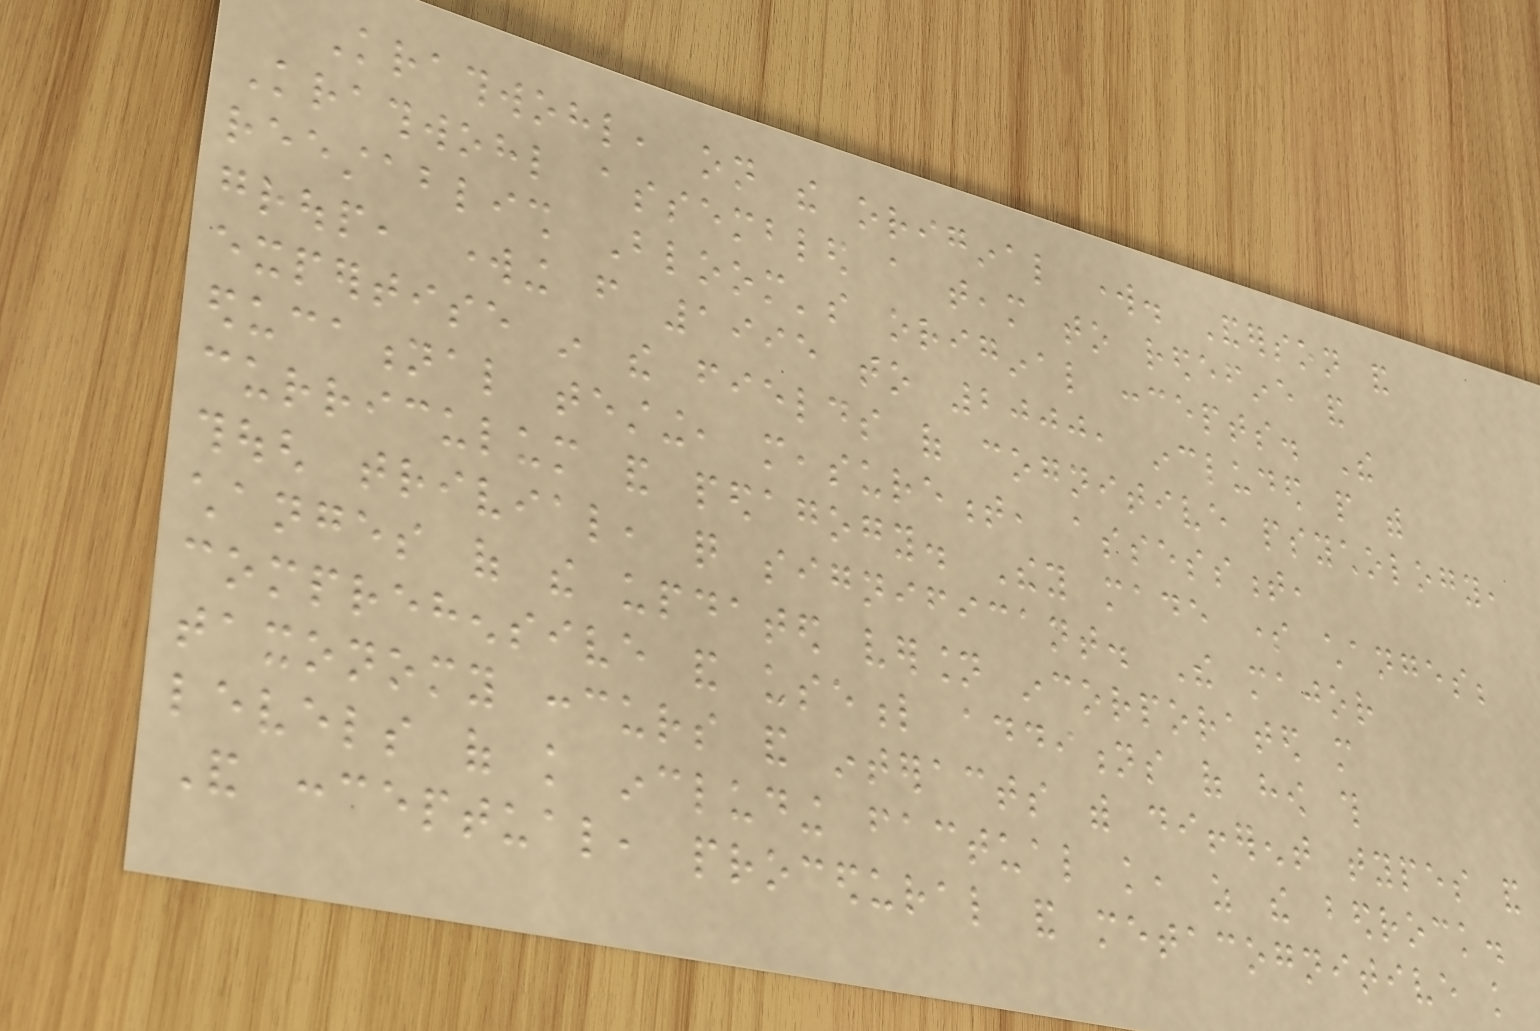Krathwohl, on the original work. Anderson and
Krathwohl assembled a team to redefine and
reestablish Bloom's original concepts. The
group, working from 1995 to 2000, included people with
expertise in the fields of cognitive psychology,
educational testing, measurement, assessment,
curriculum and pedagogy. They made some changes;
though trivial, quite significant. The major
changes of the updated version incorporated more
comprehensive and useful additions of how this
taxonomy concurs and interacts with different types and
levels of knowledge including factual knowledge, as the bedrock.
And conceptual, procedural and metacognitive knowledge
